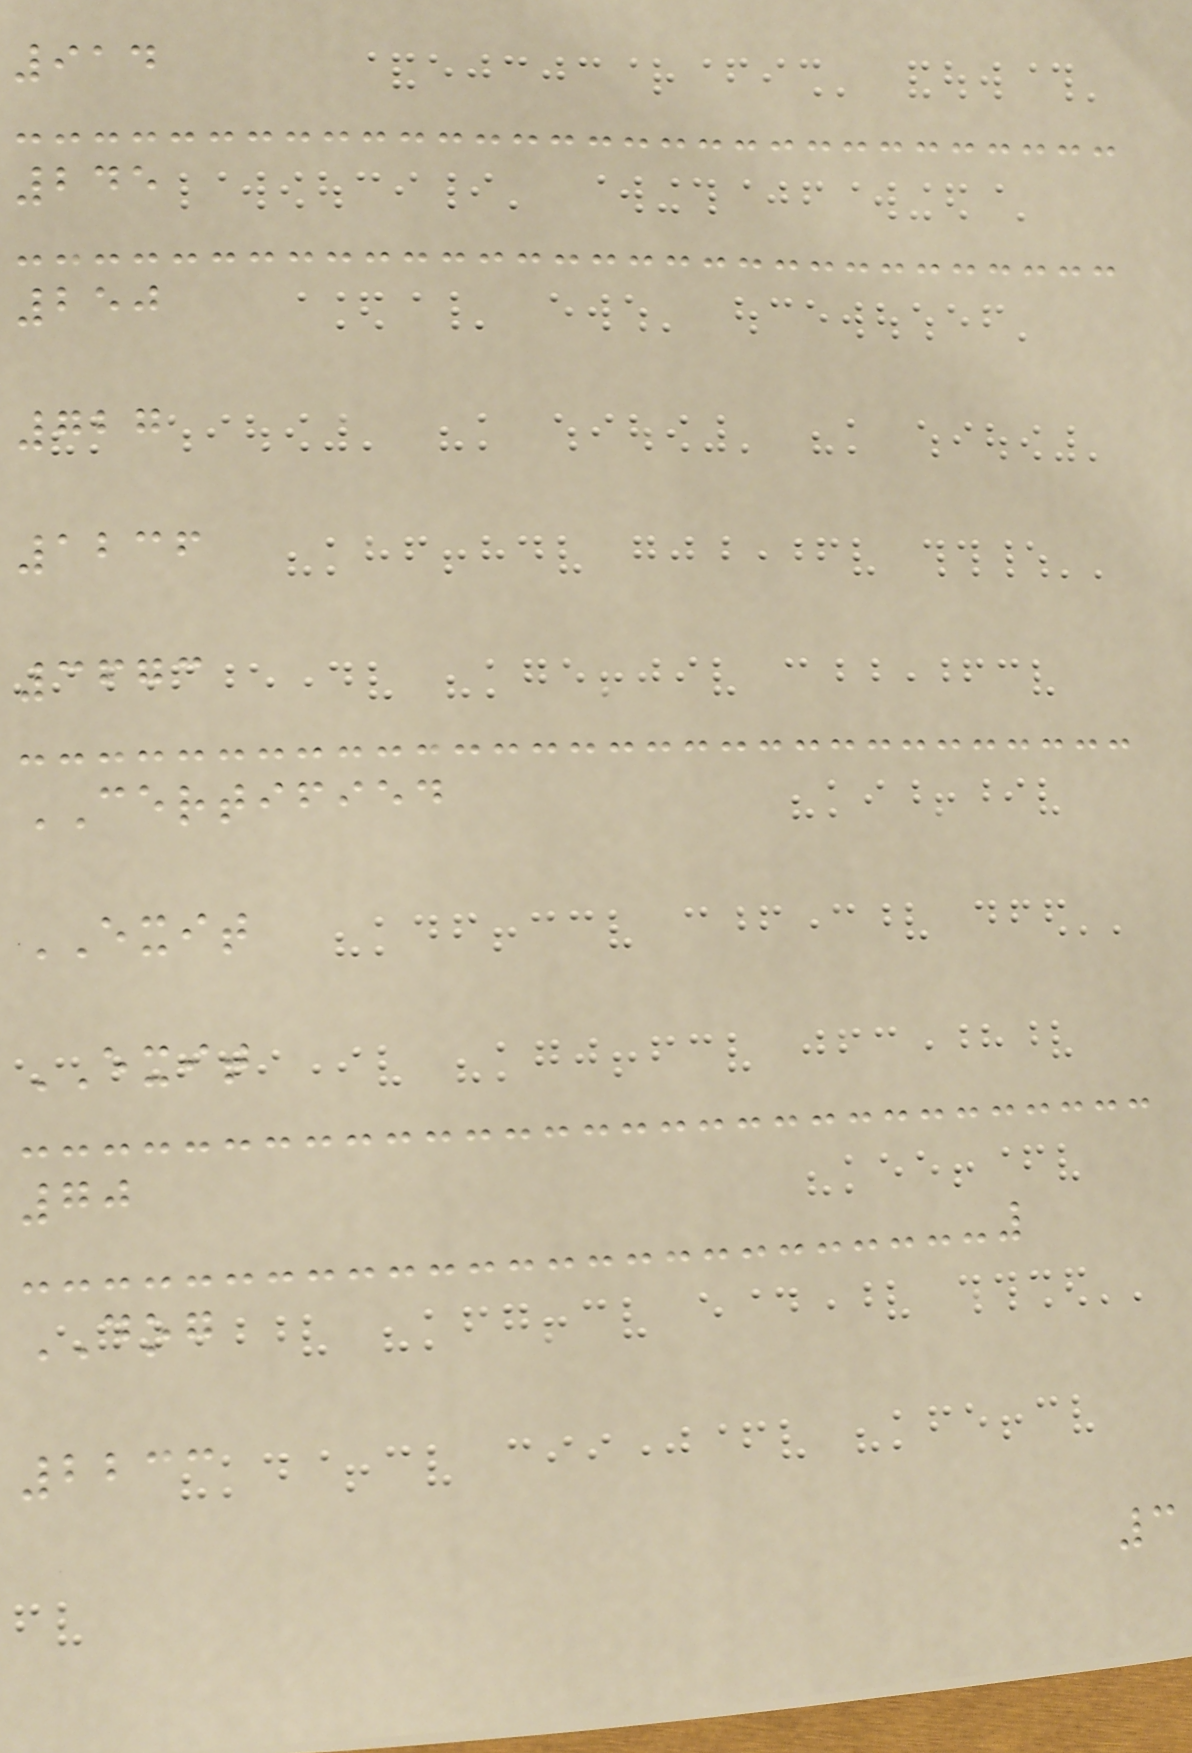914
245
250
727
1236
3673
CERTIFIED
EXIT
EXIT
70
DOG
2233
3
